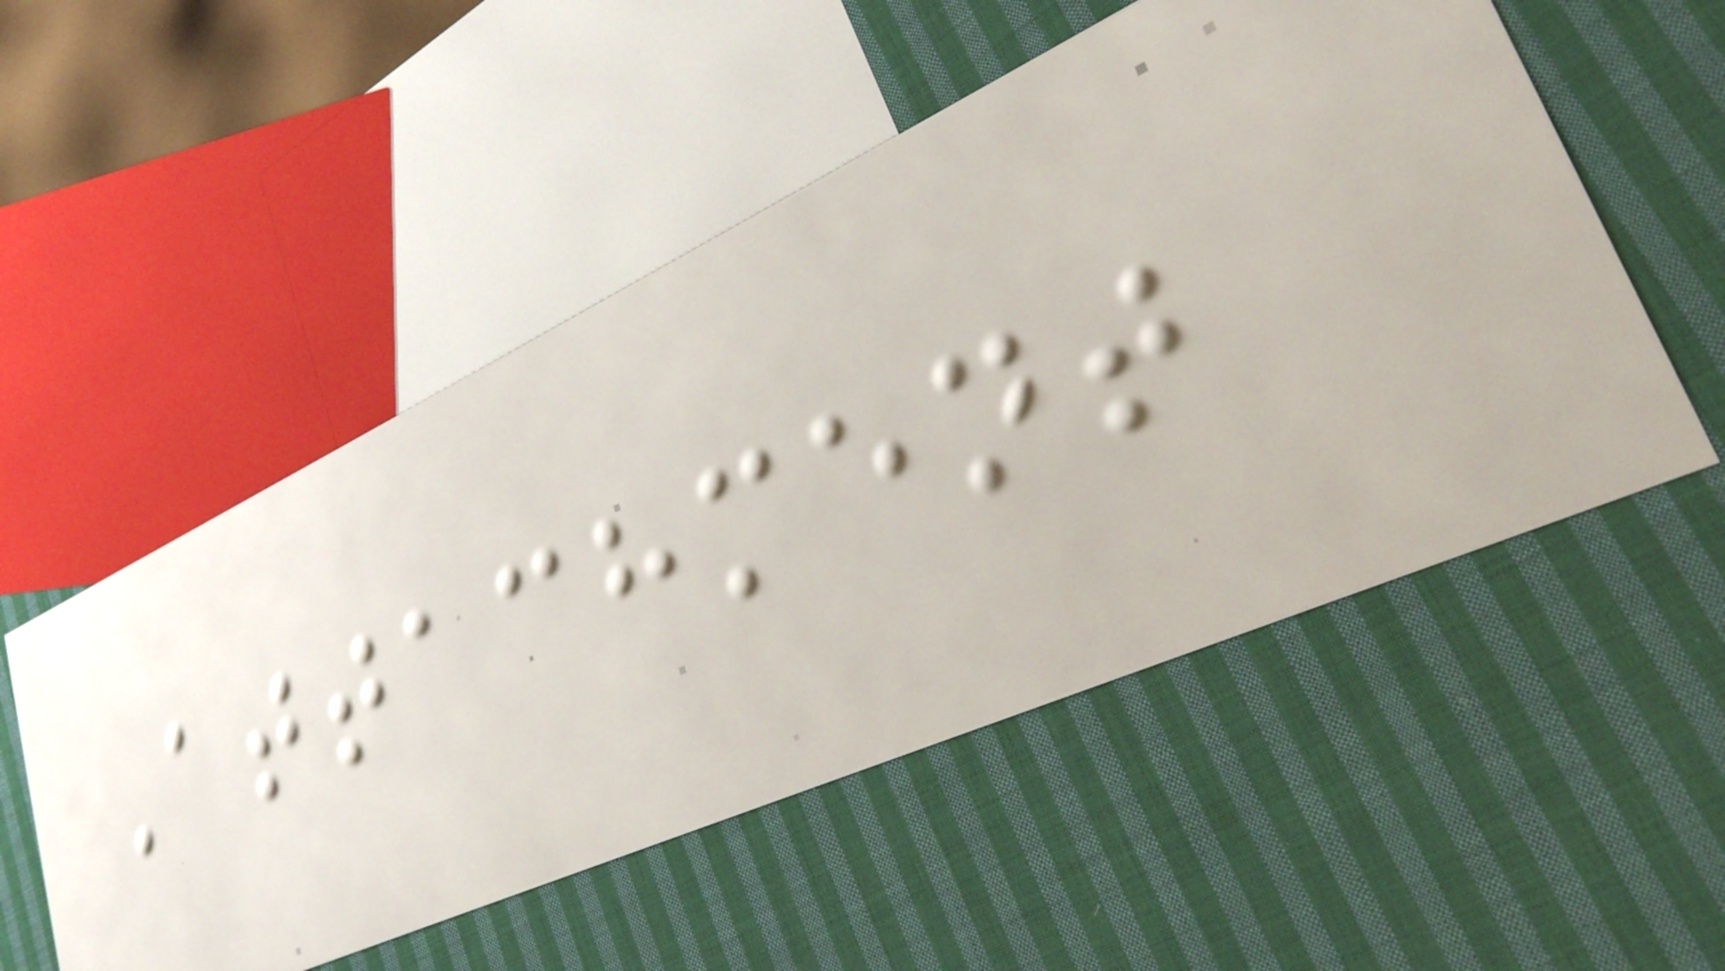Attachment
